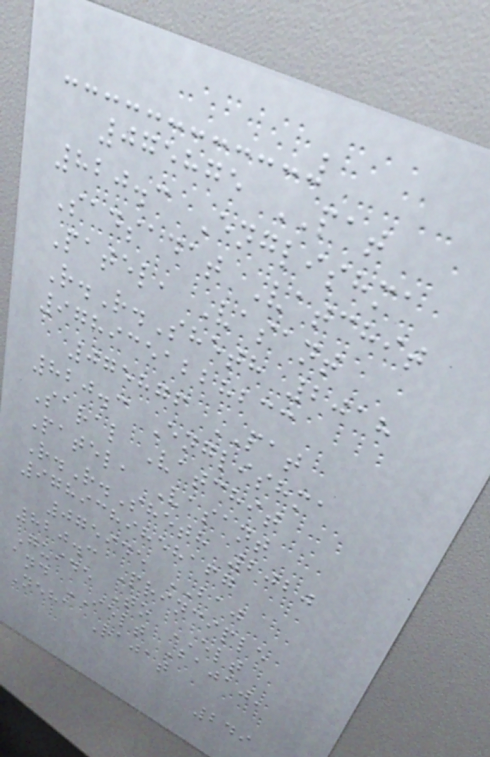075875 PAT
820.3 Englishma
Sadsadat Vatchit
Patel, Vasant
R.R.Sheth 2018
9789351228233
075876 PAT
820.3 Englishma
Saral Vatchit
Patel, Vasant
R.R.Sheth 2020
9789389858167
075945 BAJ
820.3 Principle
Guide To ELT
and IELT Bajaj,
Neha Rajat
249
